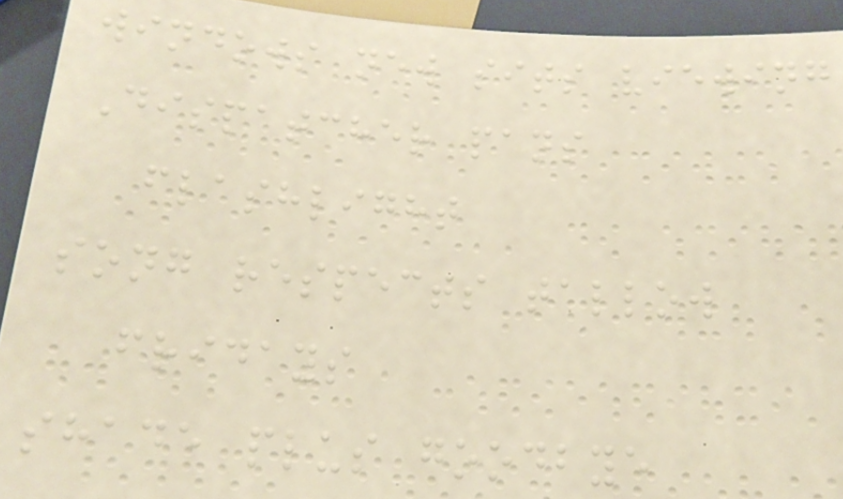windows new sits viewing
Dispatcher pans
flashlight
song respects tallow
fridays
shade plus goodbye
